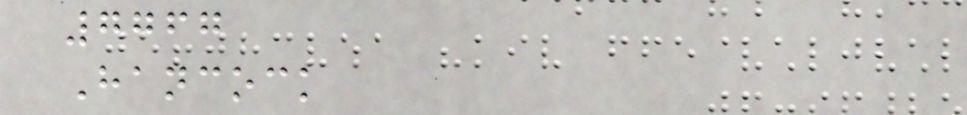7767
Hancock
